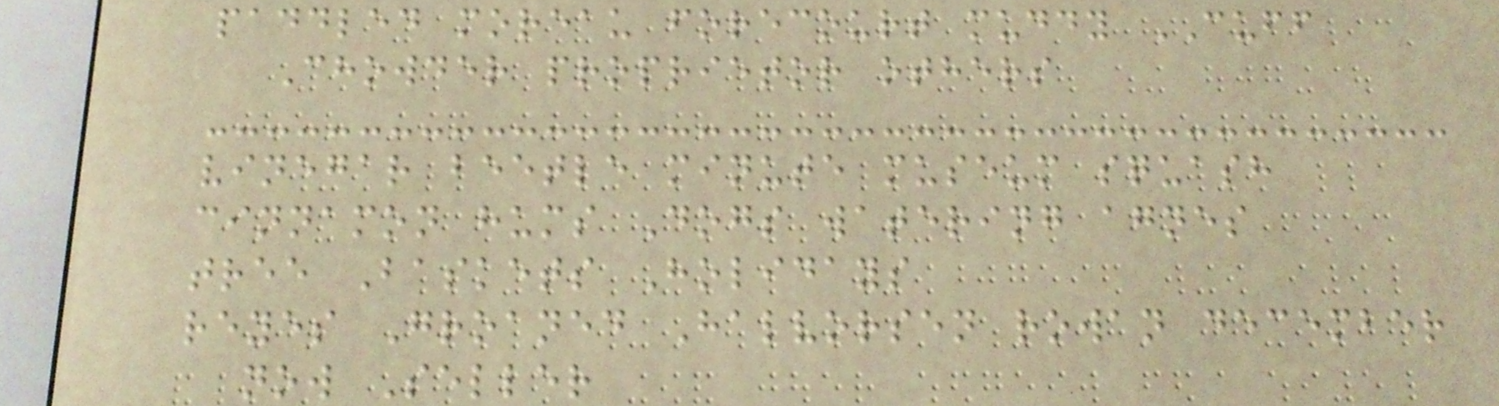paddled moreau forecourt muddy CUFF
Chowder proprietor others
vinegar beetle minute museum squash
cinnamon hums Dogs watering agnes
tree Baskets Holidays
reyes Groaned Halvorsen rowan december
now Seller
